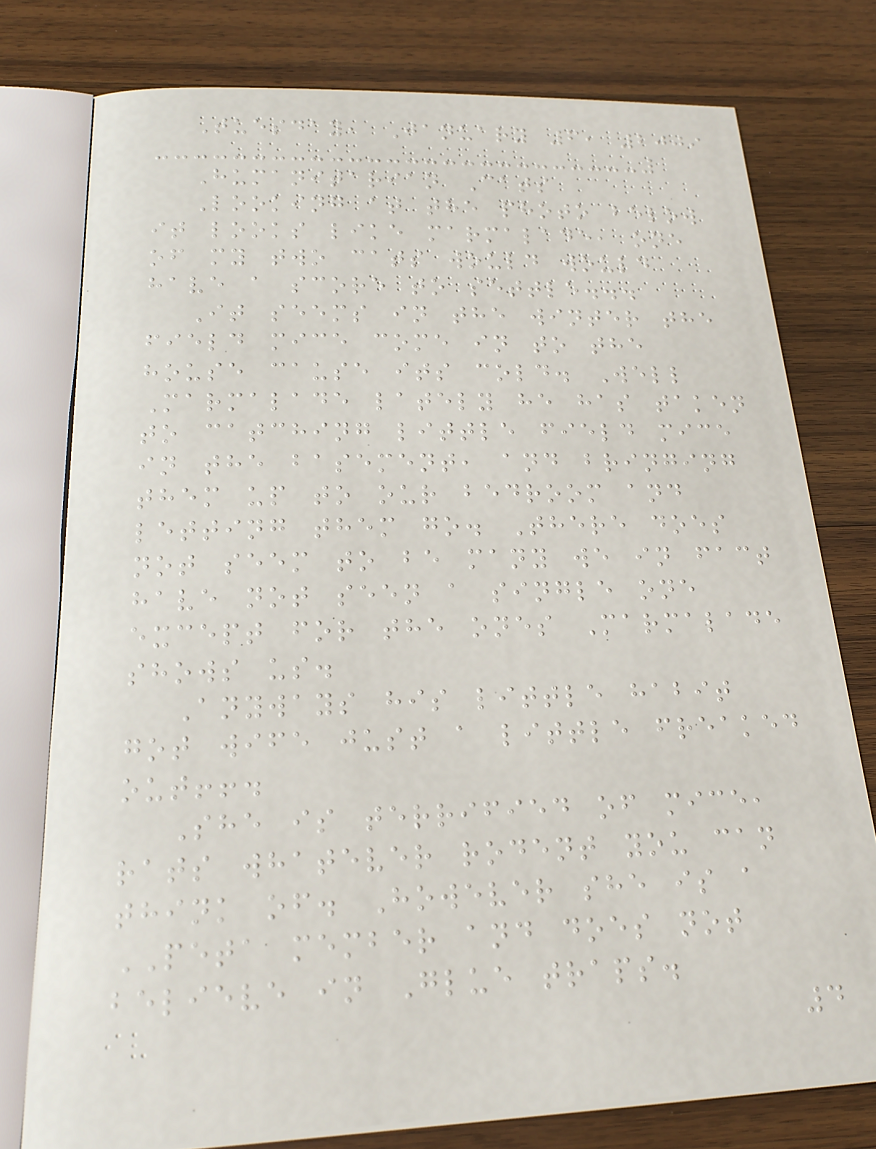Tuesday, January 6, 2009
Humanitarian Cats
Looking at the photo below
it looks like marmalade, one
of my two cats would would
have a score to settle...
It seems in the winter the
field mice come in to the
house cause its cold. Well
Marmalade lately he has taken
to catching little field mice
in the basement, and bringing
them up to our bedroom and
letting them go. There does
not seem to be many we in fact
have not seen a single one
except for the ones Marmalade
shows us.
Anyways his little habit
got wife just a little freaked
out!!.
She is terrified of mice,
rats whatever rodent you can
think of. However she is a
PETA member and does not
believe in Glue traps.
4
